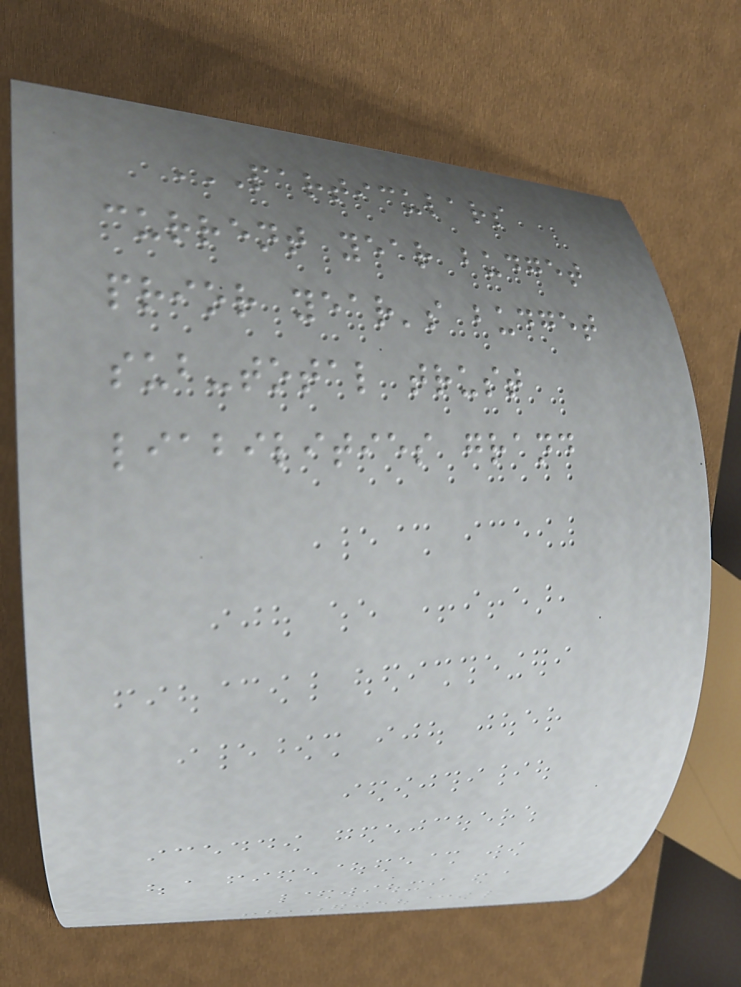PARTICULARS
CURRENT YEAR BUDGET
PRIOR YEAR'S BUDGET
SUB-TOTAL TRUST
LIABILITIES GRAND
